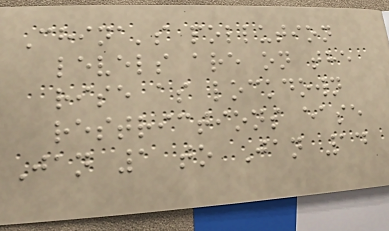China's pollution
levels are on the
rise as lockdown
restrictions ease
Jan 1 to Jan 14
